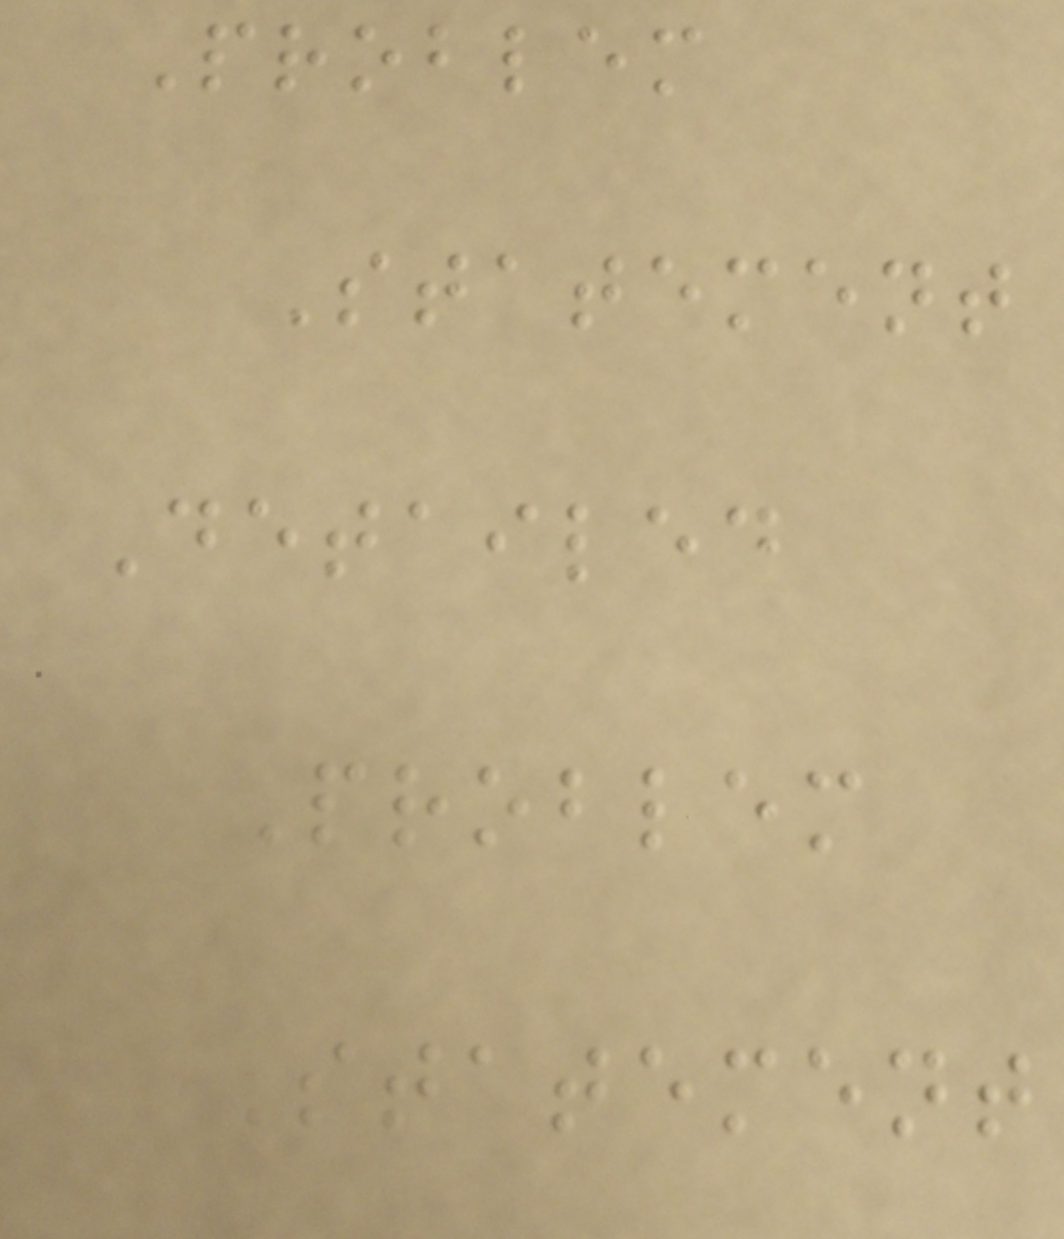Problem
Statement
Detailed
Problem
Statement
